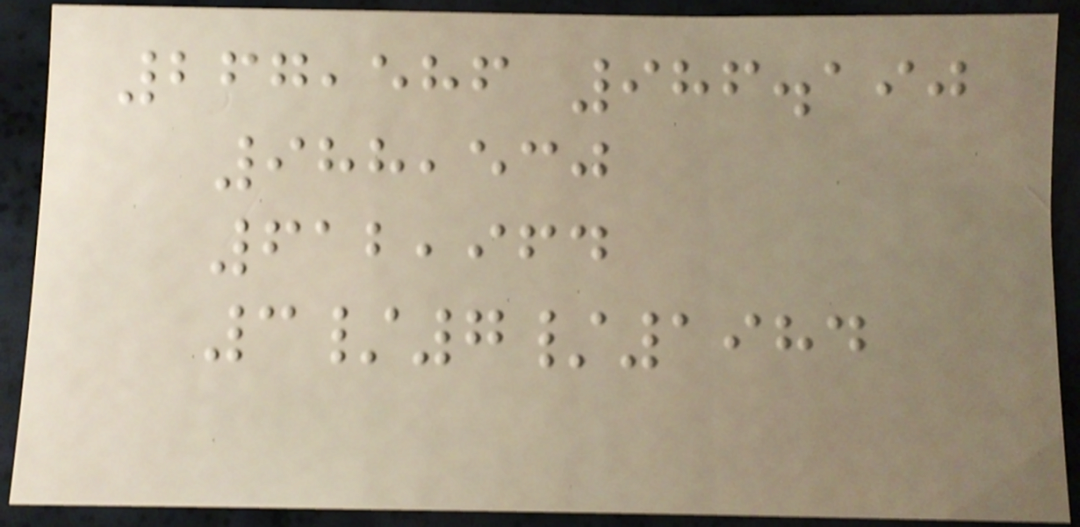267,586 986.190
988,530
612,964
3/7/1984
